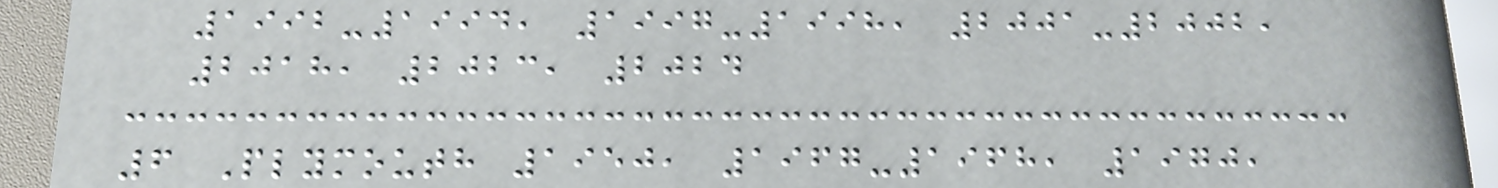1992-1994, 1997-1998, 2001-2002,
2018, 2023, 2024
6 Plymouth 1950, 1967-1968, 1970,
